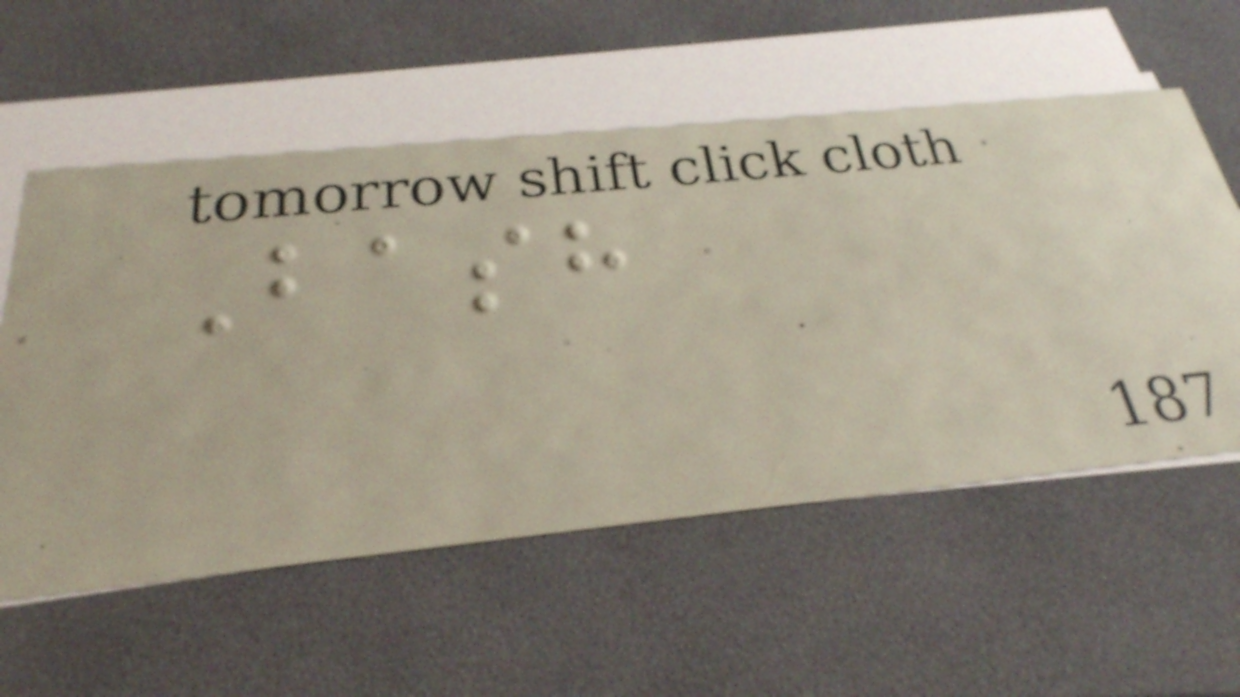Bash
